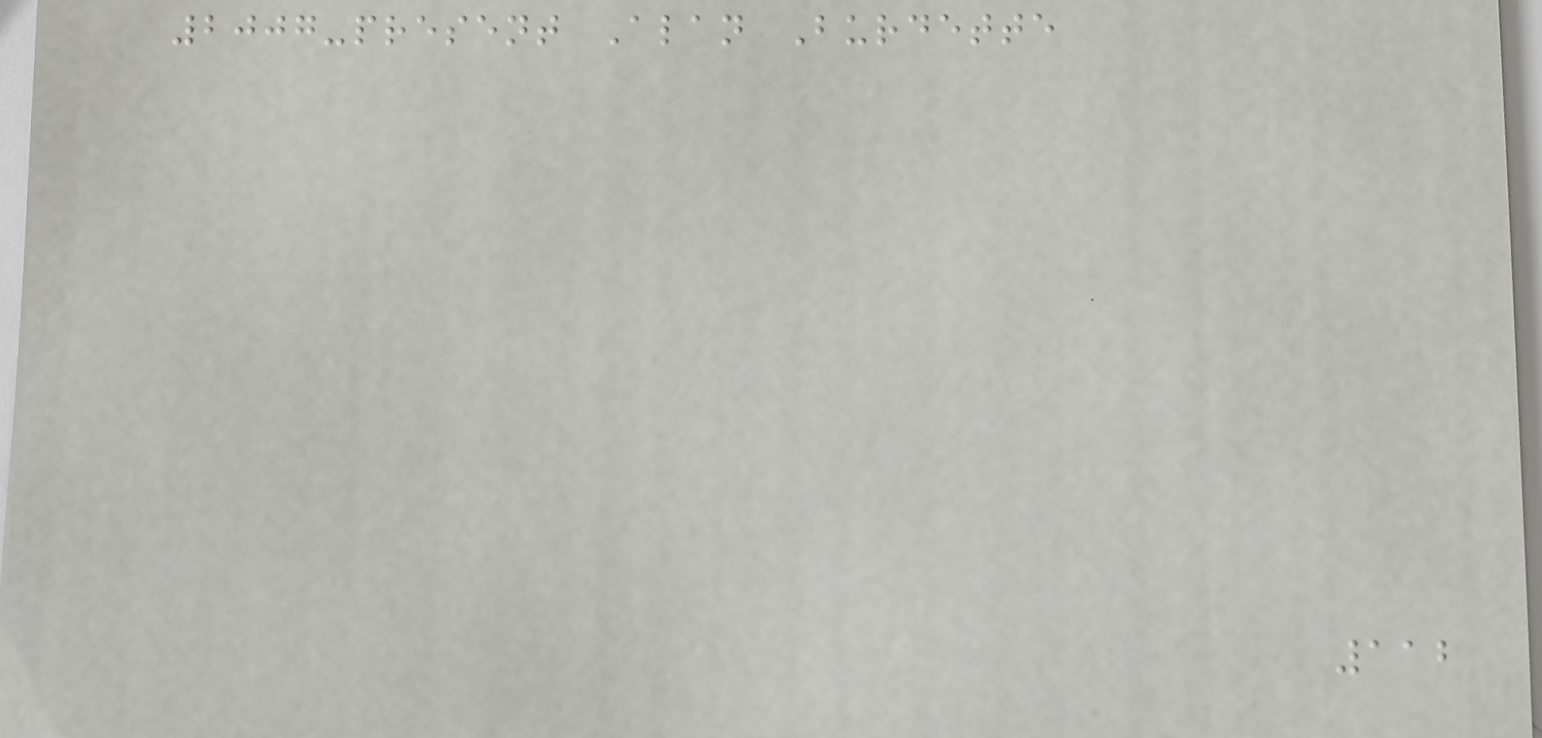2007-present Alan Burdette
112
